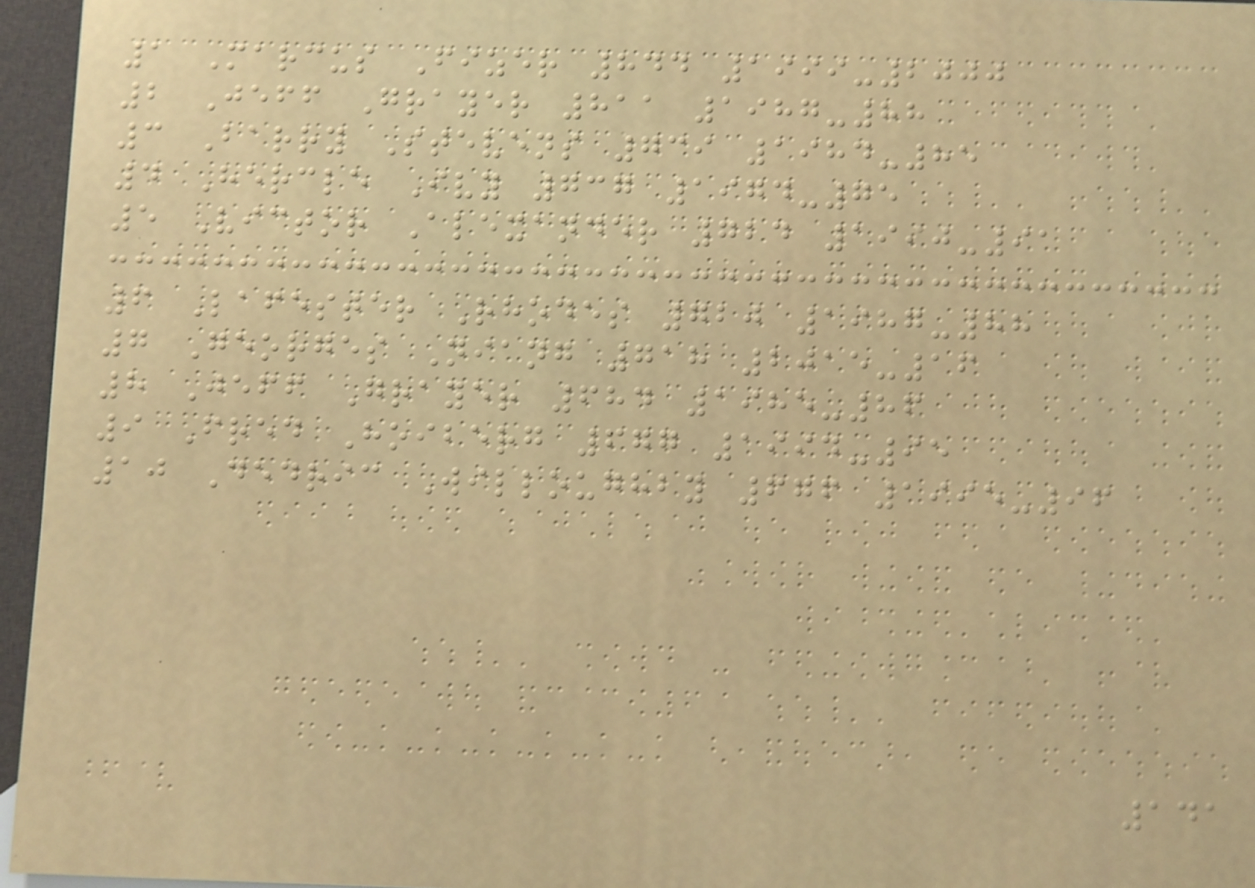1 Marcus Fizer 844 1999-2000
2 Jeff Grayer 811 1987-88
3 Barry Stevens 739 1984-85
4 Hercle Ivy 737 1974-75
5 Victor Alexander 724 1990-91
6 Lafester Rhodes 720 1987-88
7 Georges Niang 718 2015-16
8 Jeff Grayer 684 1985-86
9 Fred Hoiberg 677 1994-95
10 Dedric Willoughby 676 1995-96
141
